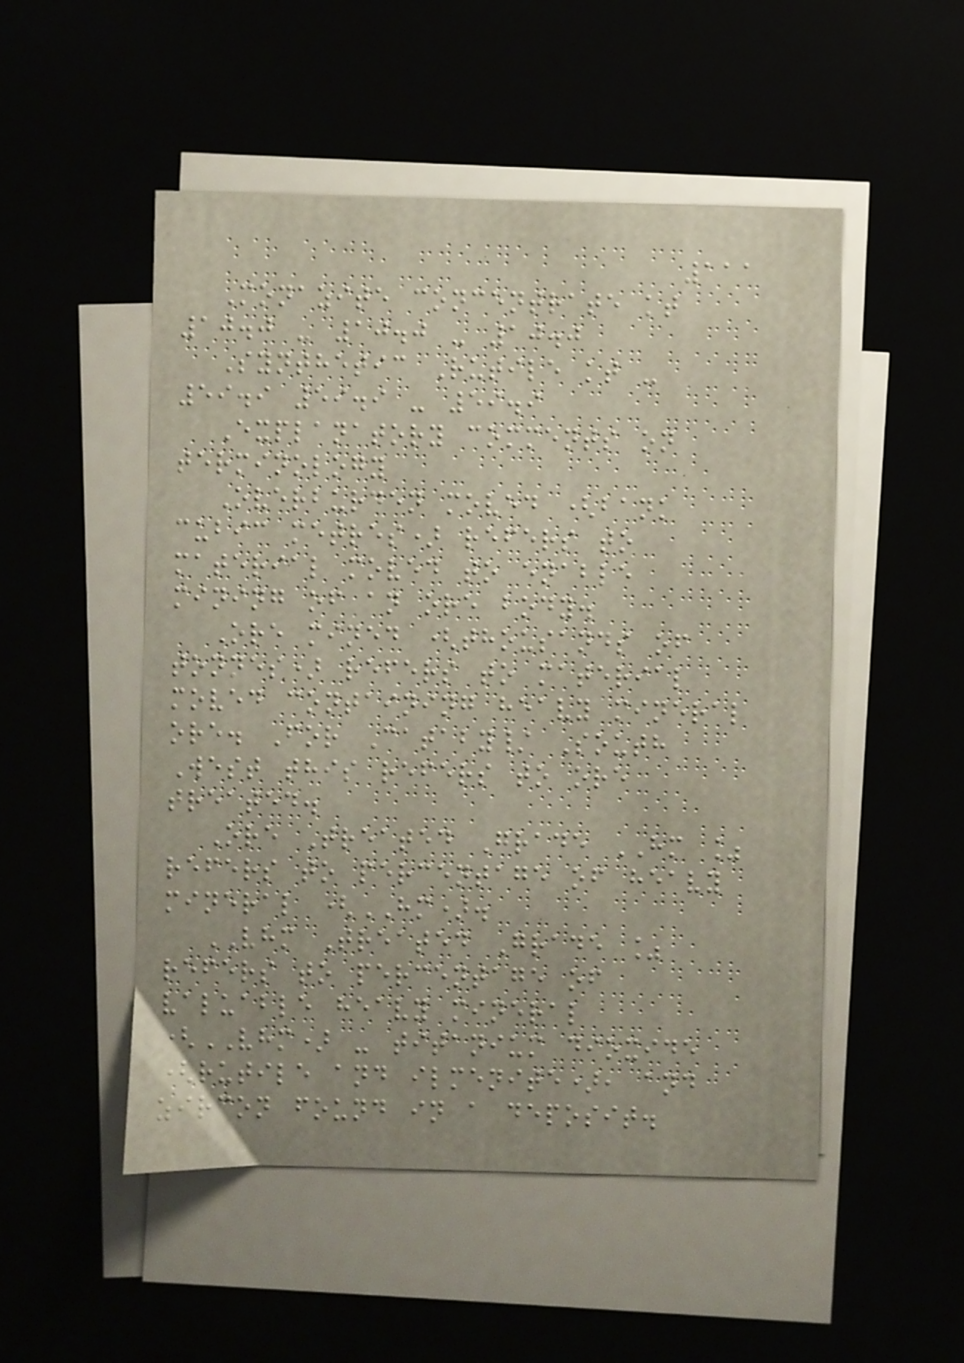111
Monazite concentrate kt
10.0 - 10.0 - 10.0
Synthetic Rutile kt -
59.9 59.9 - 59.9
Explanatory comments on
terminology
Overburden moved (bank
cubic metres) refers to
material moved to enable
mining of an ore body.
Ore mined (thousands of
tonnes) refers to material
moved containing heavy mineral
ore. For Cataby/ South
West this refers to ore
treated.
Ore Treated Grade HM %
refers to percentage of heavy
mineral (HM).
VHM Treated Grade %
refers to percentage of
valuable heavy mineral
(VHM) - titanium dioxide
(rutile and ilmenite), and
zircon found in a deposit.
